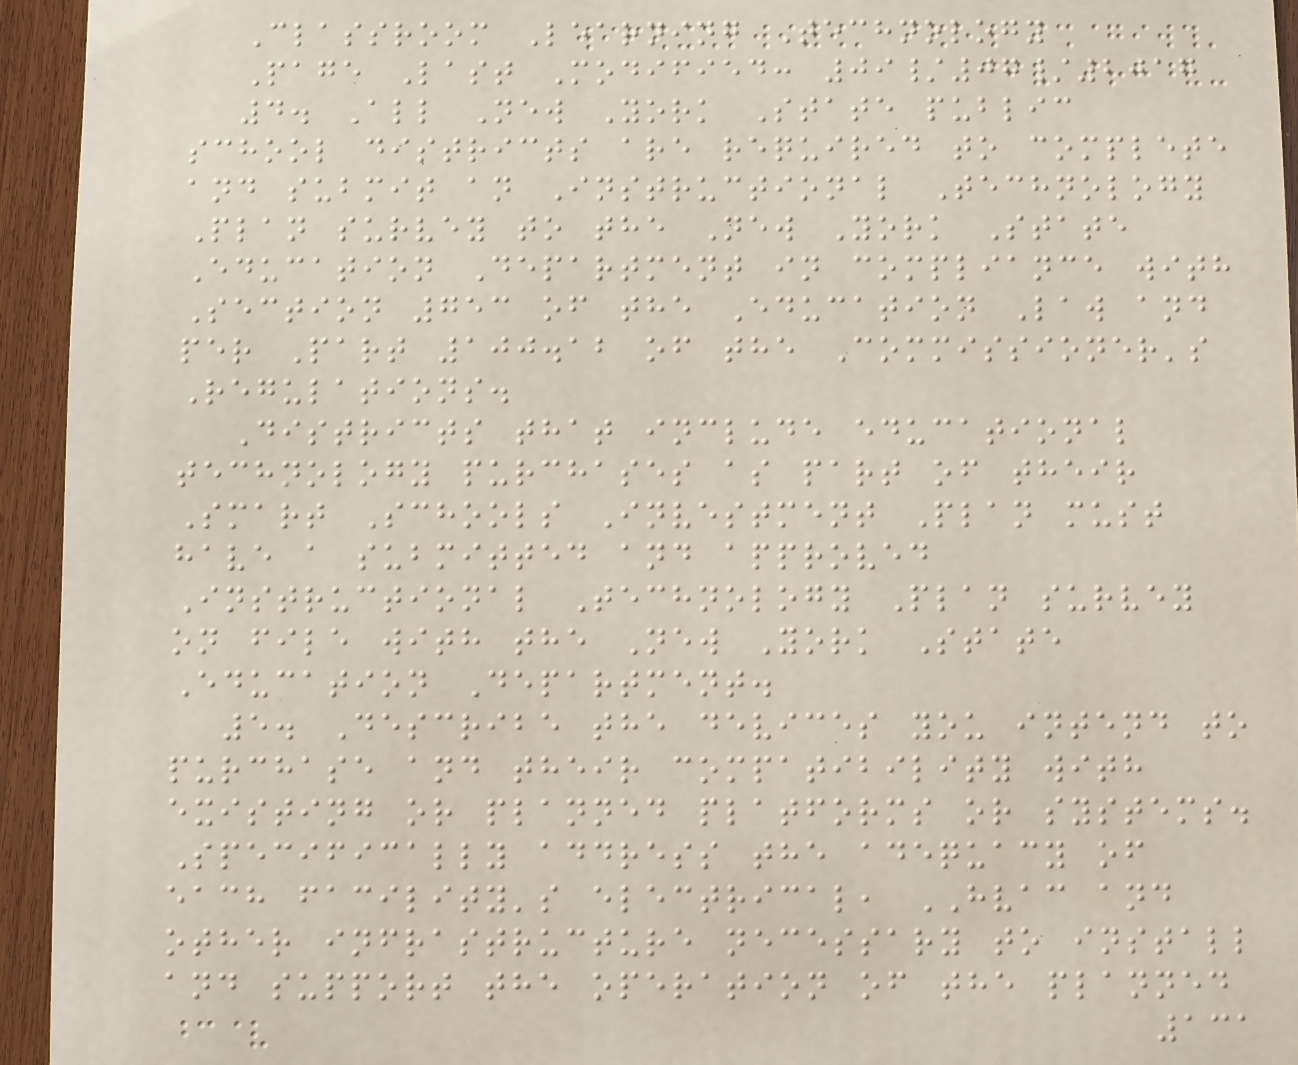Classroom Learning Technology
Page Last Modified: 09/07/2017
4. All New York State public
school districts are required to complete
and submit an Instructional Technology
Plan survey to the New York State
Education Department in compliance with
Section 753 of the Education Law and
per Part 100.12 of the Commissioner's
Regulations.
Districts that include educational
technology purchases as part of their
Smart Schools Investment Plan must
have a submitted and approved
Instructional Technology Plan survey
on file with the New York State
Education Department.
5. Describe the devices you intend to
purchase and their compatibility with
existing or planned platforms or systems.
Specifically address the adequacy of
each facility's electrical, HVAC and
other infrastructure necessary to install
and support the operation of the planned
131
